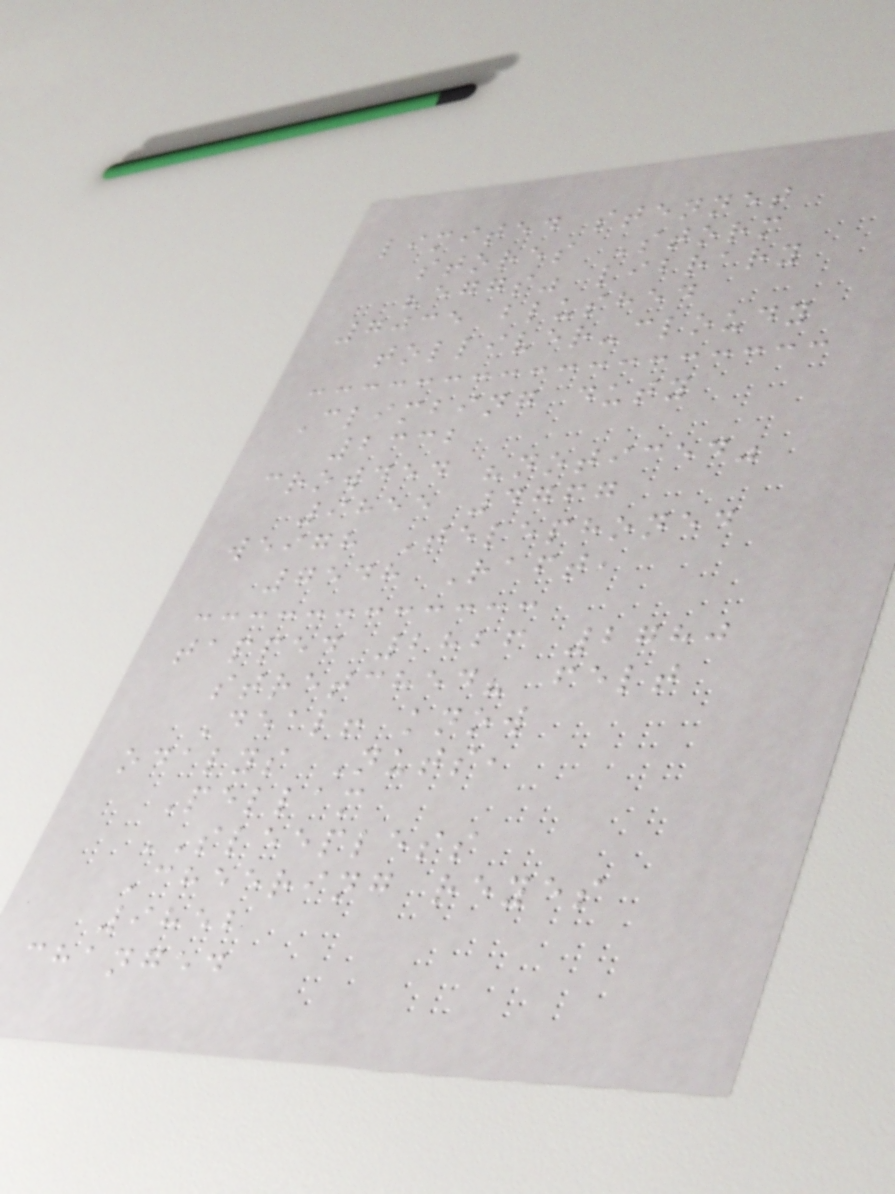limited stennet
stores Storm
"eggs" library
7035 blushed
tolliver-cloudy
Climbing duty
2332
crowded "noticed"
9855 4767
weigh Telephoned
7548 Raft,
tapped 2826 2780
stretched? felt
Deal! know
odalys Nuts,
Pellam
SLEEPLESS
Cheering reyes
9852
changed
